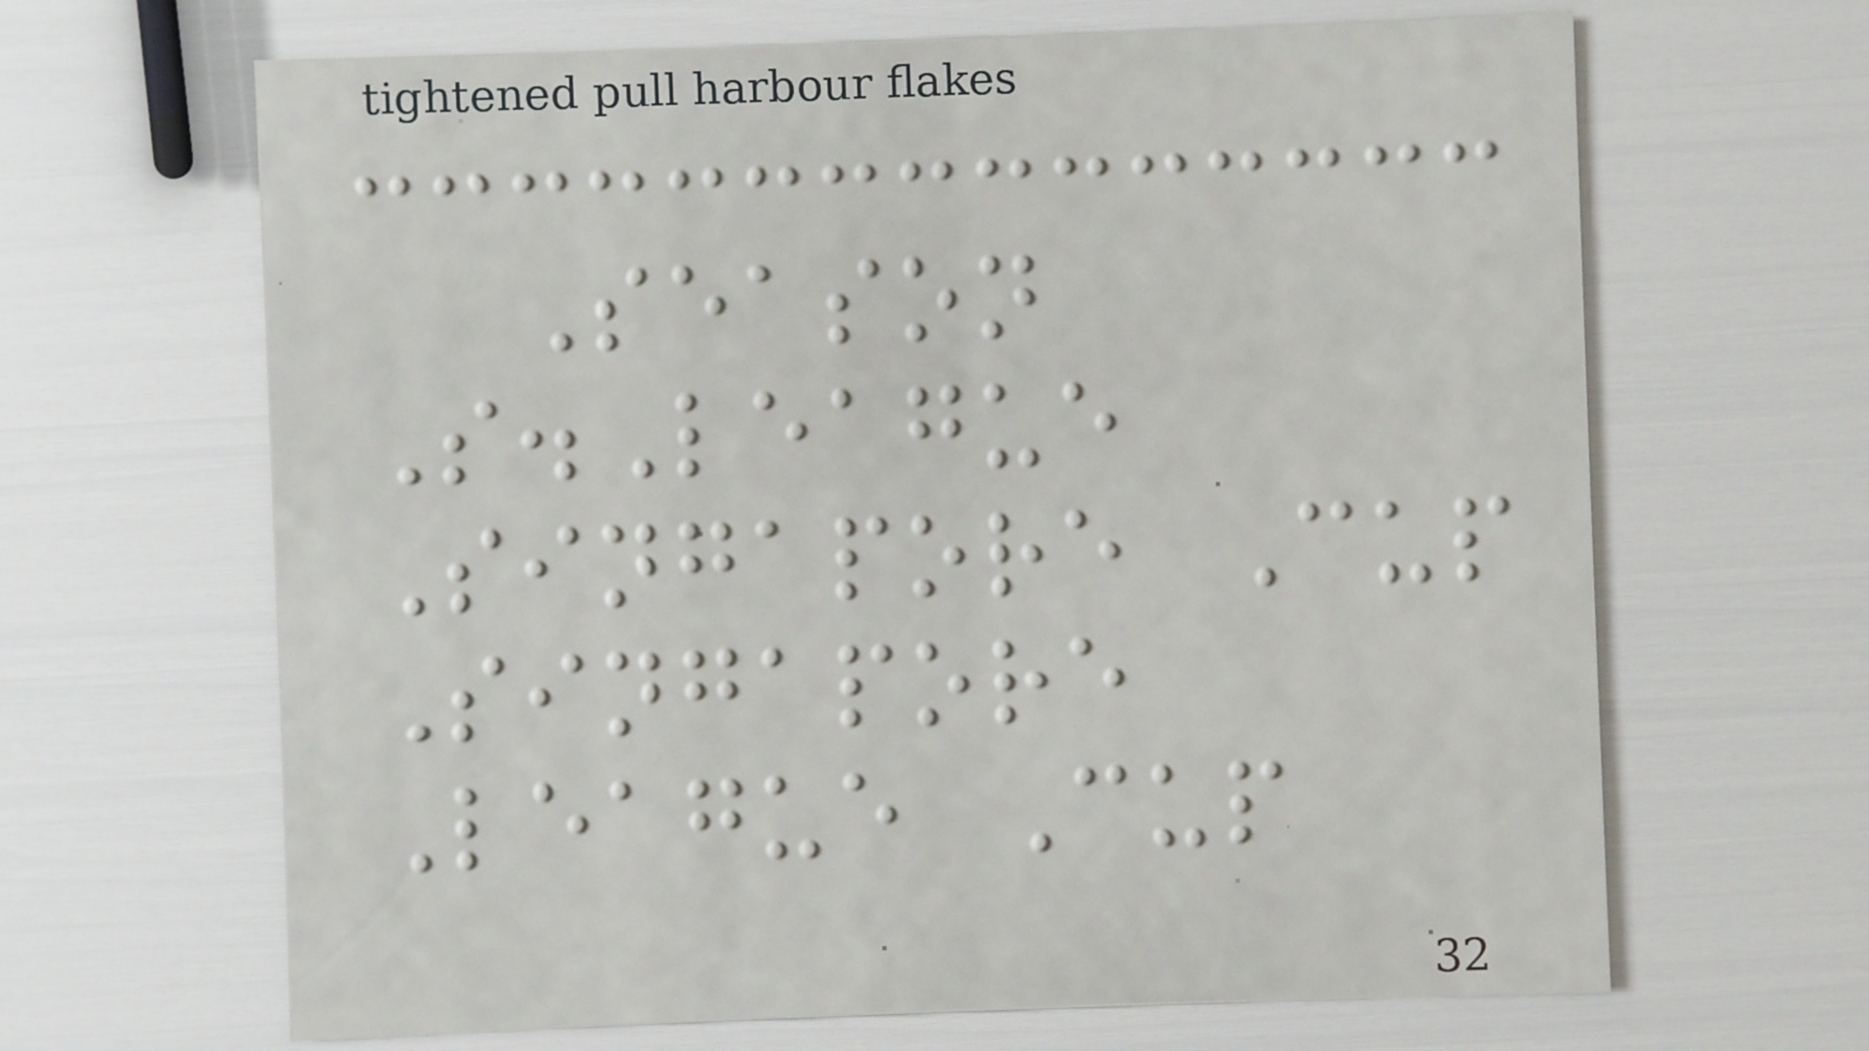Season
S.League
Singapore Cup
Singapore
League Cup
